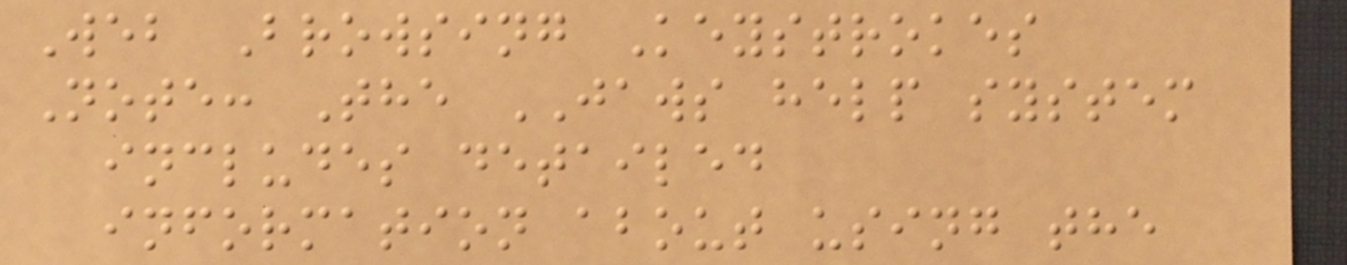Web Browsing Keystrokes
Note: The JAWS help system
includes detailed
information about using the
